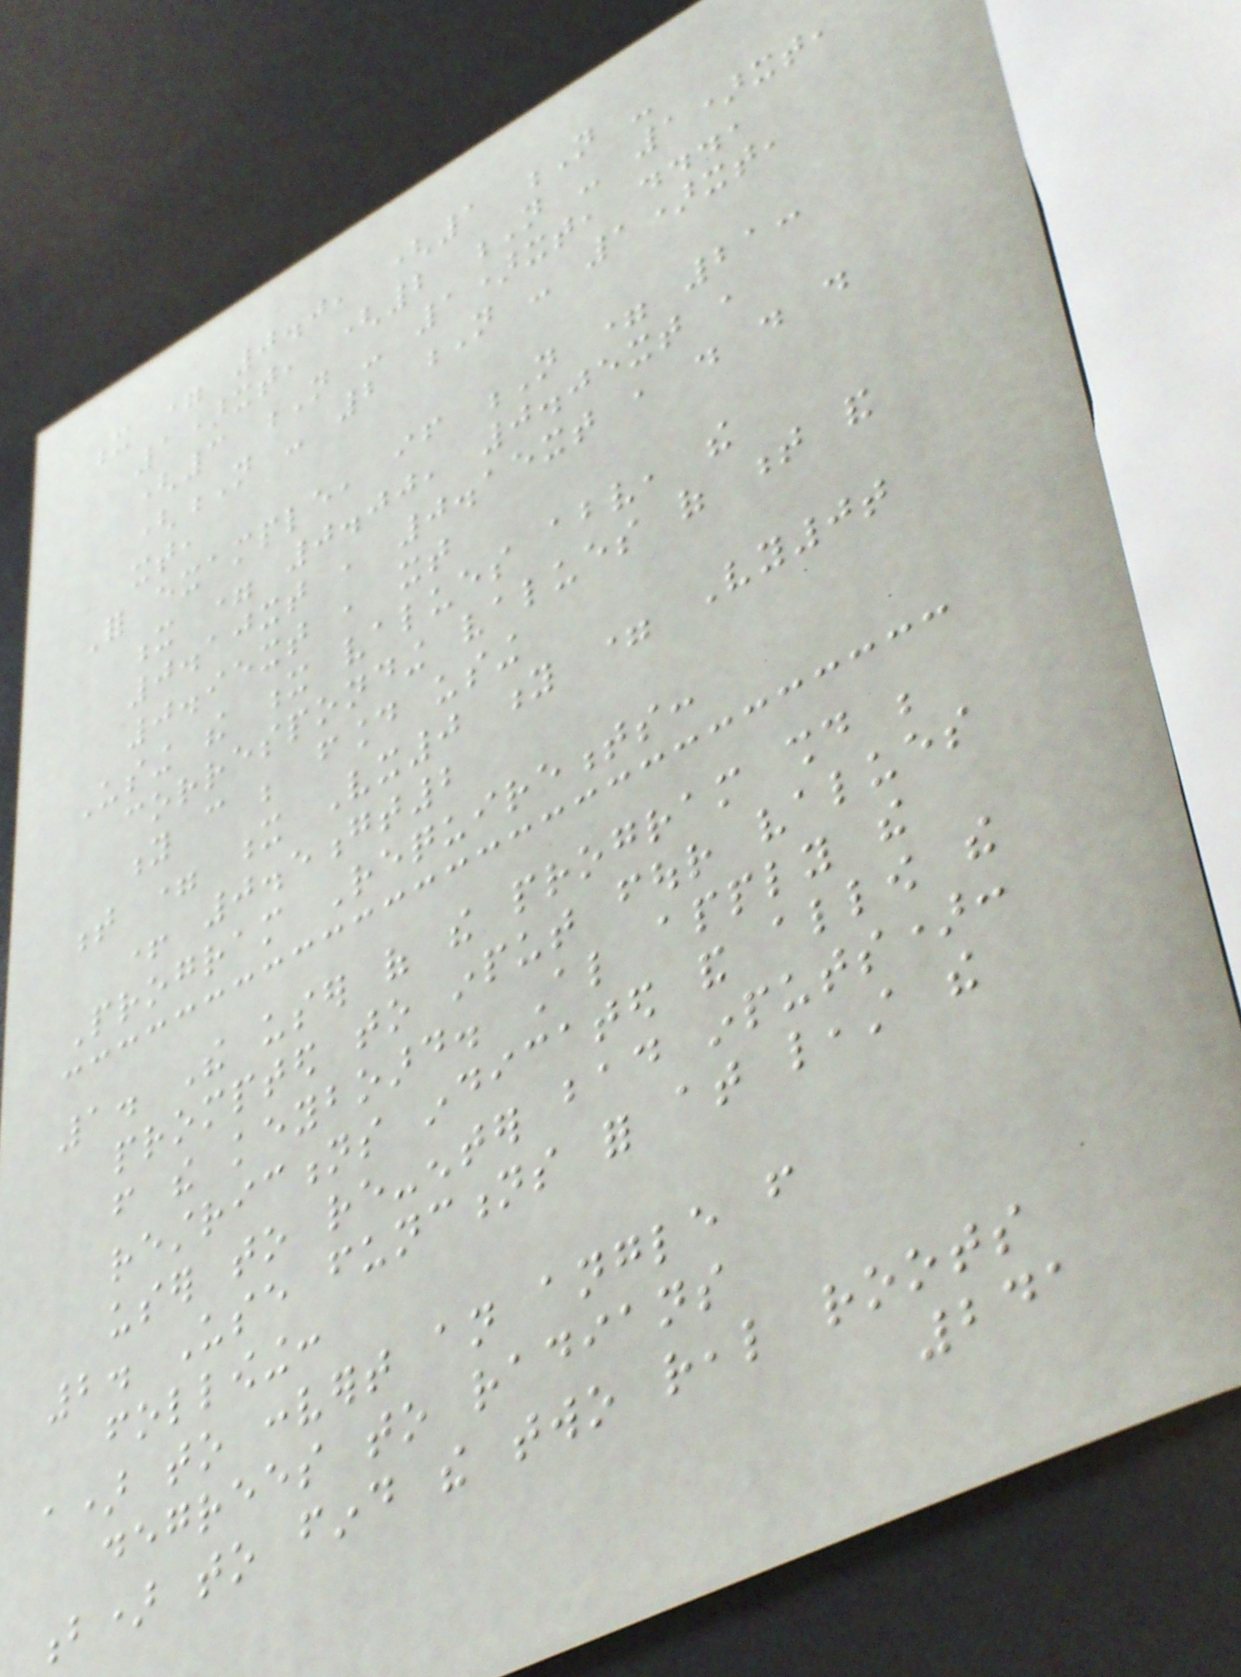x = 0.0, (1 N -
1)xt, (2 N - 1)xt,
(3 N - 1)xt, ...,
(N - 2 N - 1)xt,
xt,
For example, if N = 21:
x = 0.00, 0.05xt ,
0.10xt , 0.15xt , . . .
0.95xt , xt
Using the x values above, the
corresponding values of t and
y can be found using
t = x Vx0 y = Vy0t
+ 0.5gt2
Program Requirements:
1. The user of the program should be
prompted to input four values
from the keyboard. Also apply the
restrictions indicated and allow the
user to re-enter bad inputs):
2. Use functions for at least the
following:
a) to convert an angle from
degrees to radians
b) to find the two real roots
241
